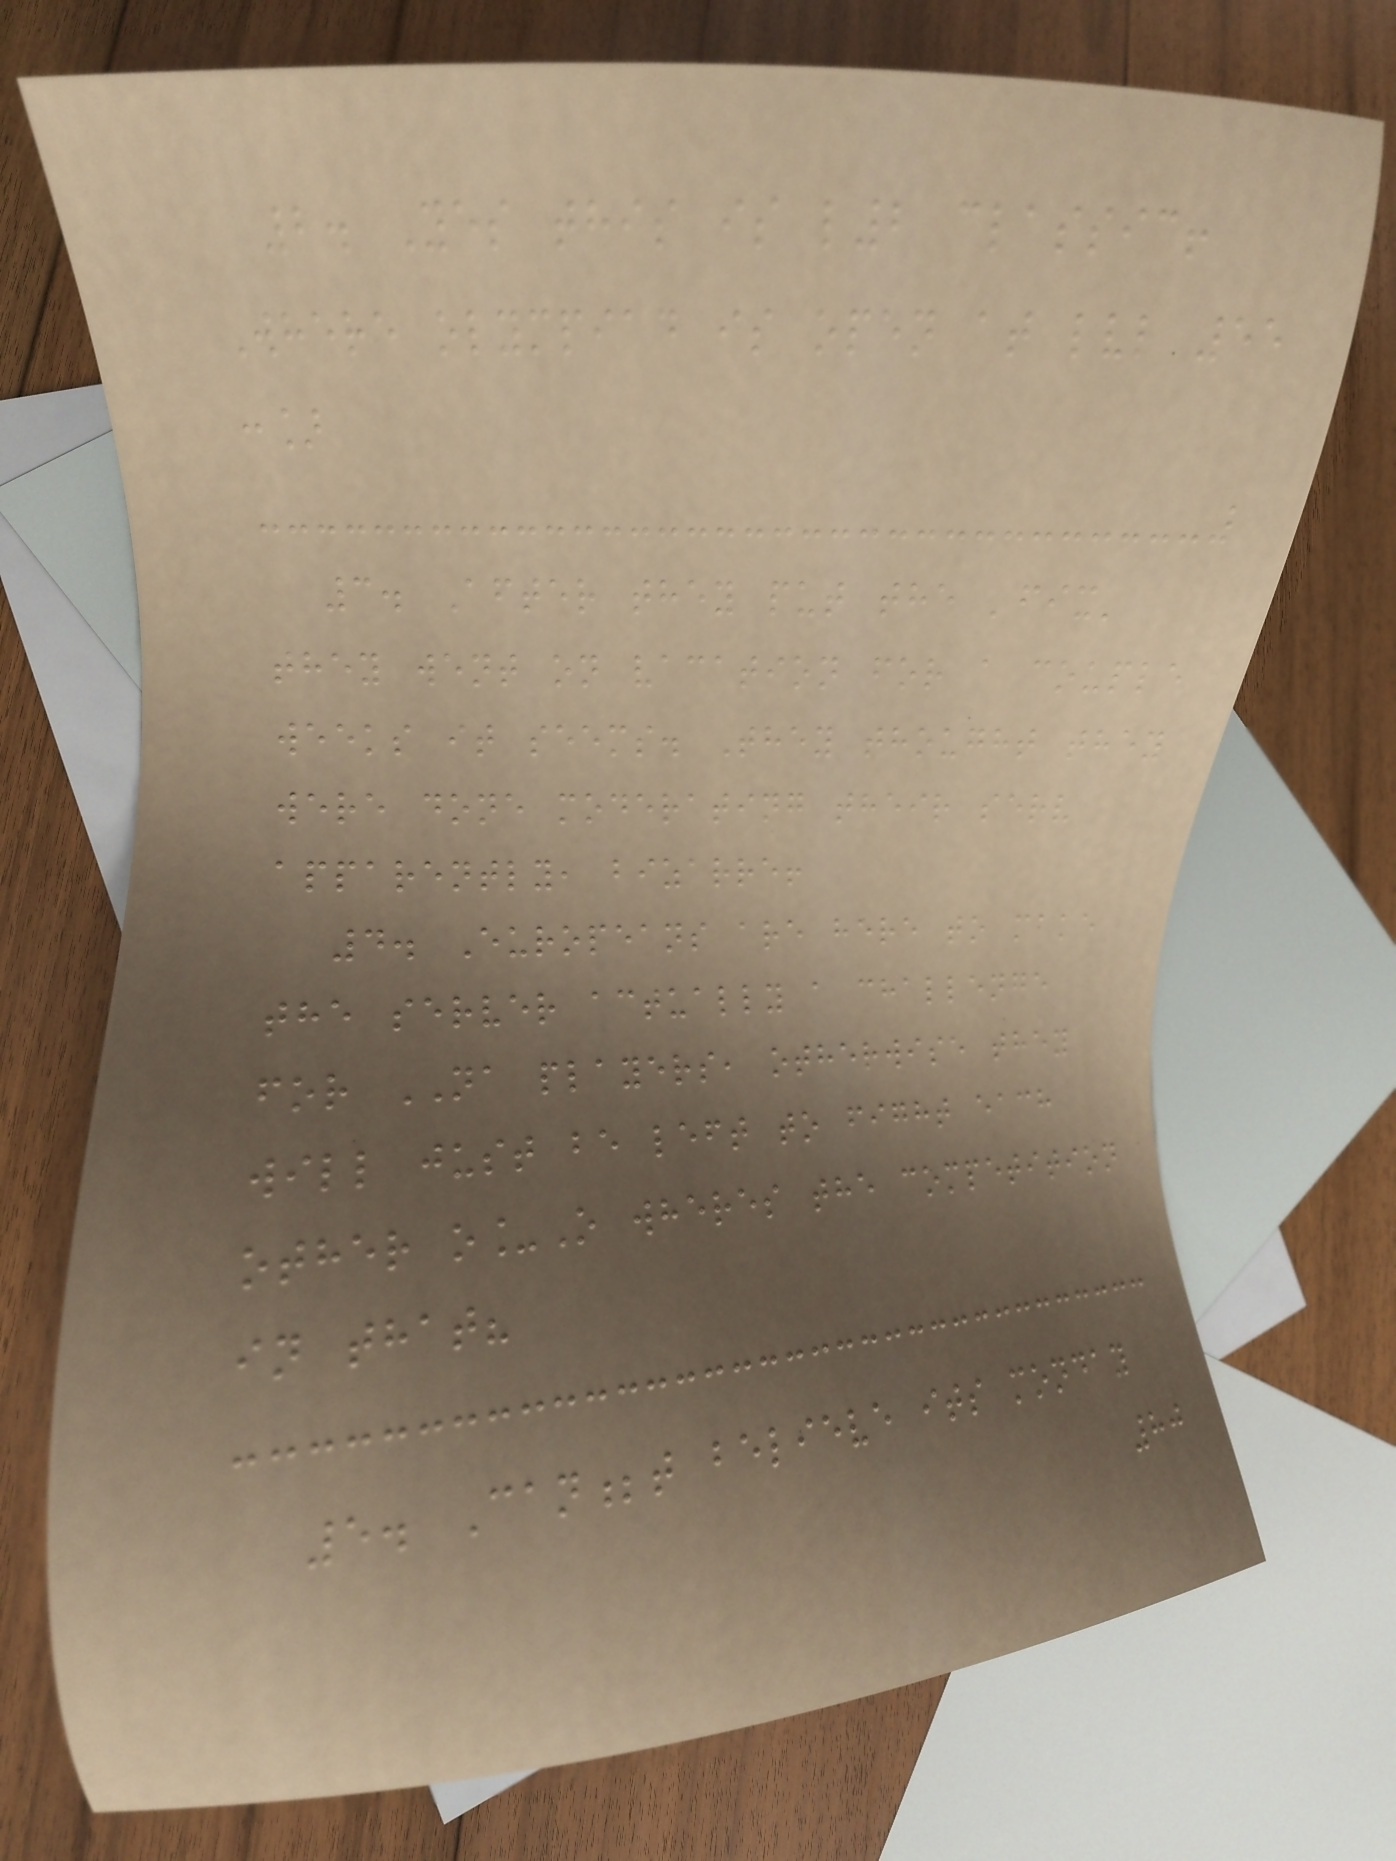2. Yes this is l2 classic!
Where olympiad is open at lvl 55
:]
3. After they put the 'fix'
they went on vacation for a couple
weeks it seems. They thought they
were done moderating their serv
apparently, bizarre!
4. Europeans are here to make
the server actually a challenge
for NA players, otherwise they
will just be left to fight each
other o_O wheres the competition
in that?
5. Can;t believe its monday
80
